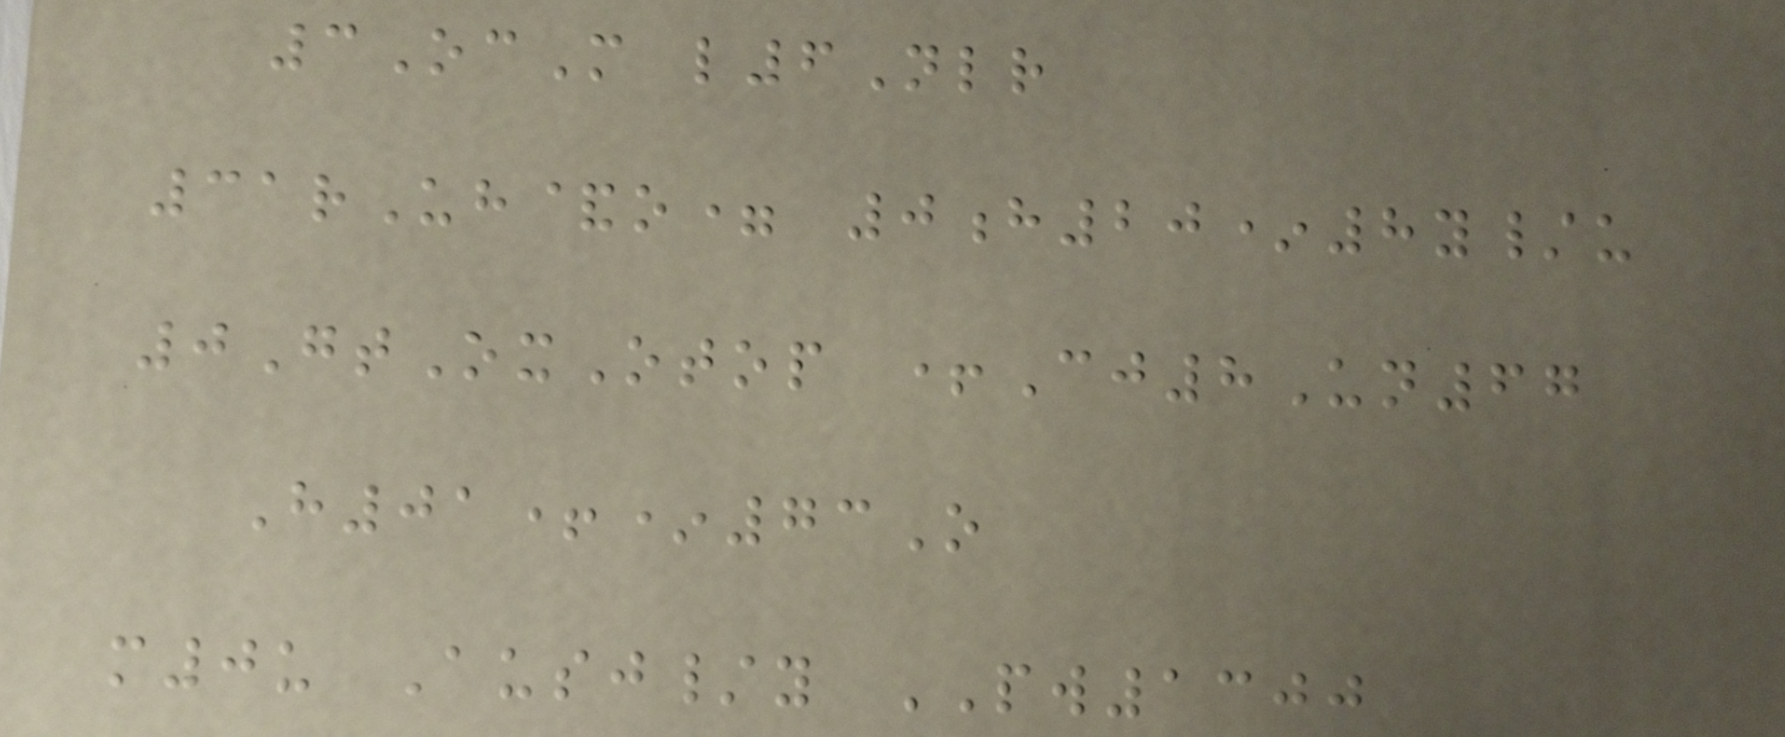3OcM l6Nlr
31rUh&o= 0h20*8y/u
0GtOxOtop +Cj8Un67
H01+*73O
m0u Ausj/y PW1300
